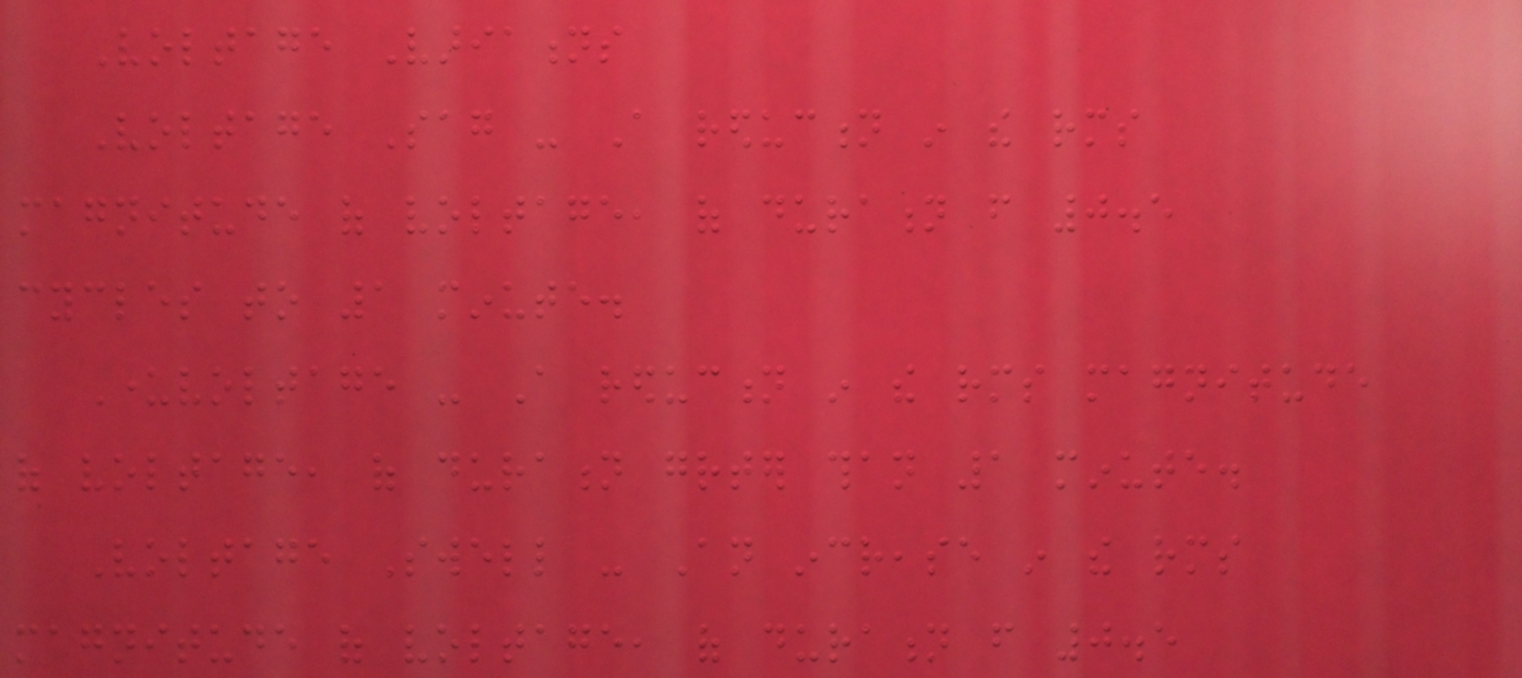Voltage Variations
Voltage Sag - A reduction in the rms
magnitude of voltage, of duration from 0.5
cycles to 1 minute.
Undervoltage - A reduction in the rms magnitude
of voltage, of duration greater than 1 minute.
Voltage Swell - An increase in the rms
magnitude of voltage, of duration from 0.5
